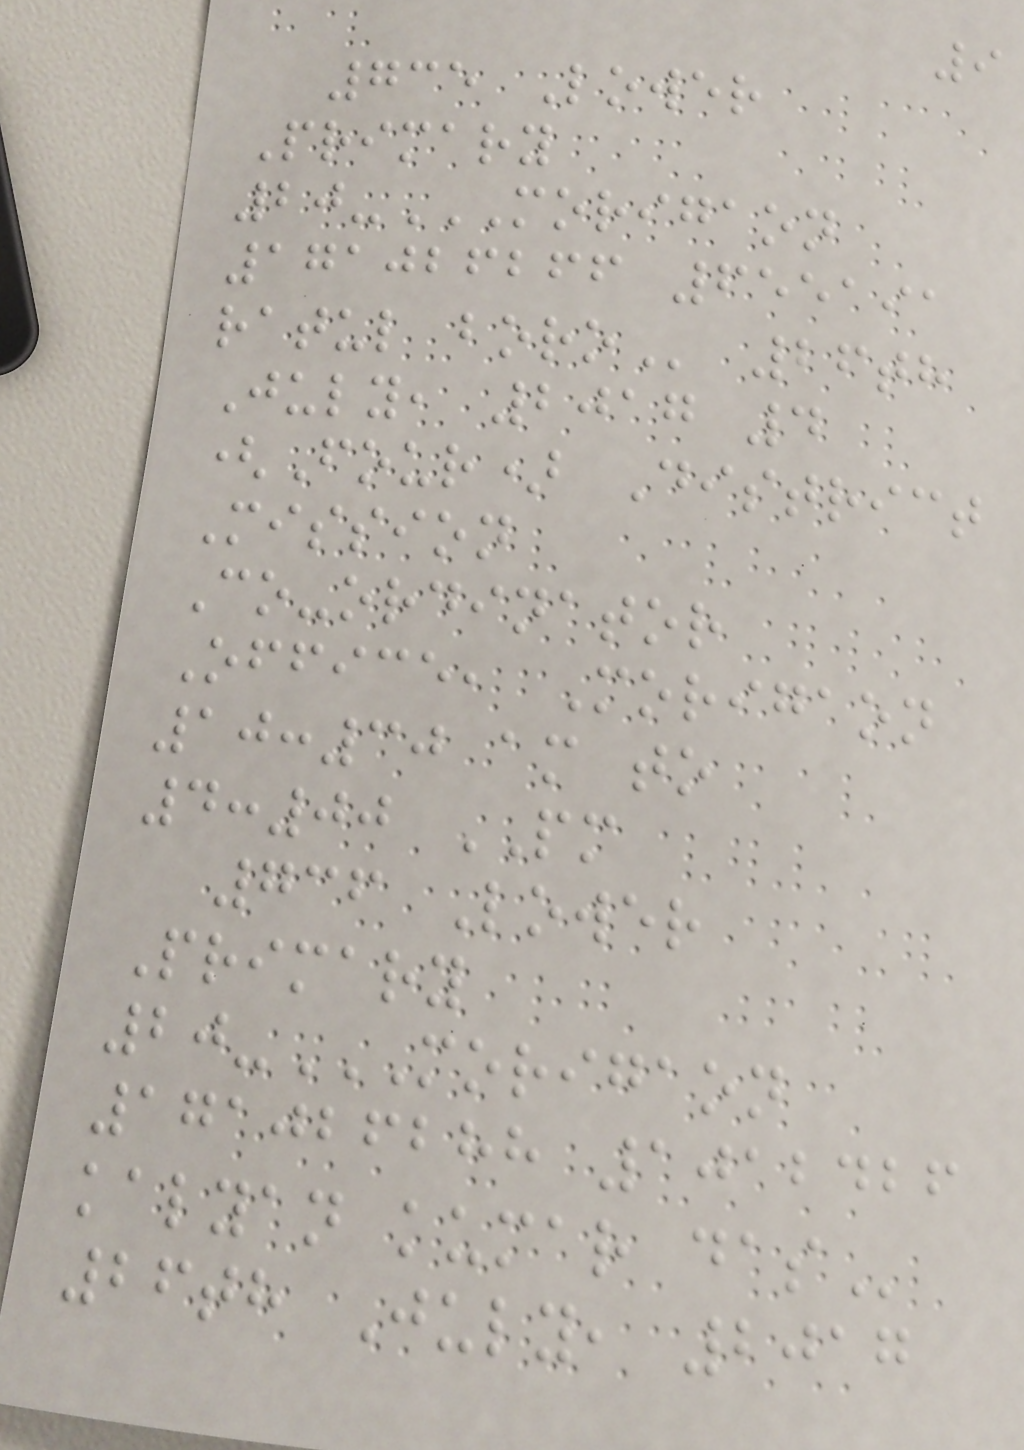9
735 Lower
Primary
20-MORIGAON
171026266 655191
RATUL BORO 26th
July, 2017 4
(Four) District
Mission
Co-ordinator
Office, Morigaon
10:30 am to
4:00 PM
736 Lower
Primary
20-MORIGAON
171026288 1012426
KALYAN KUMAR DAS
26th July, 2017
